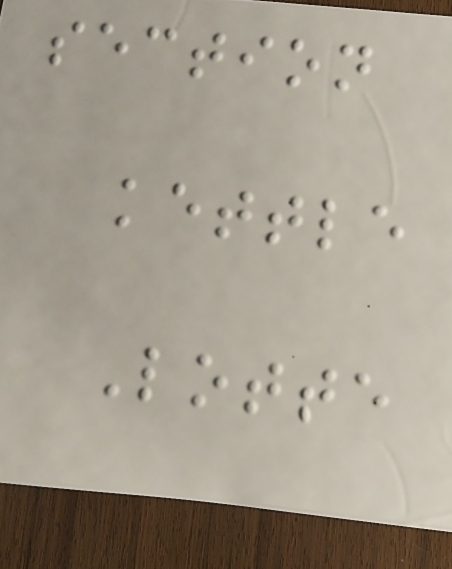section
kettle
Lotte
